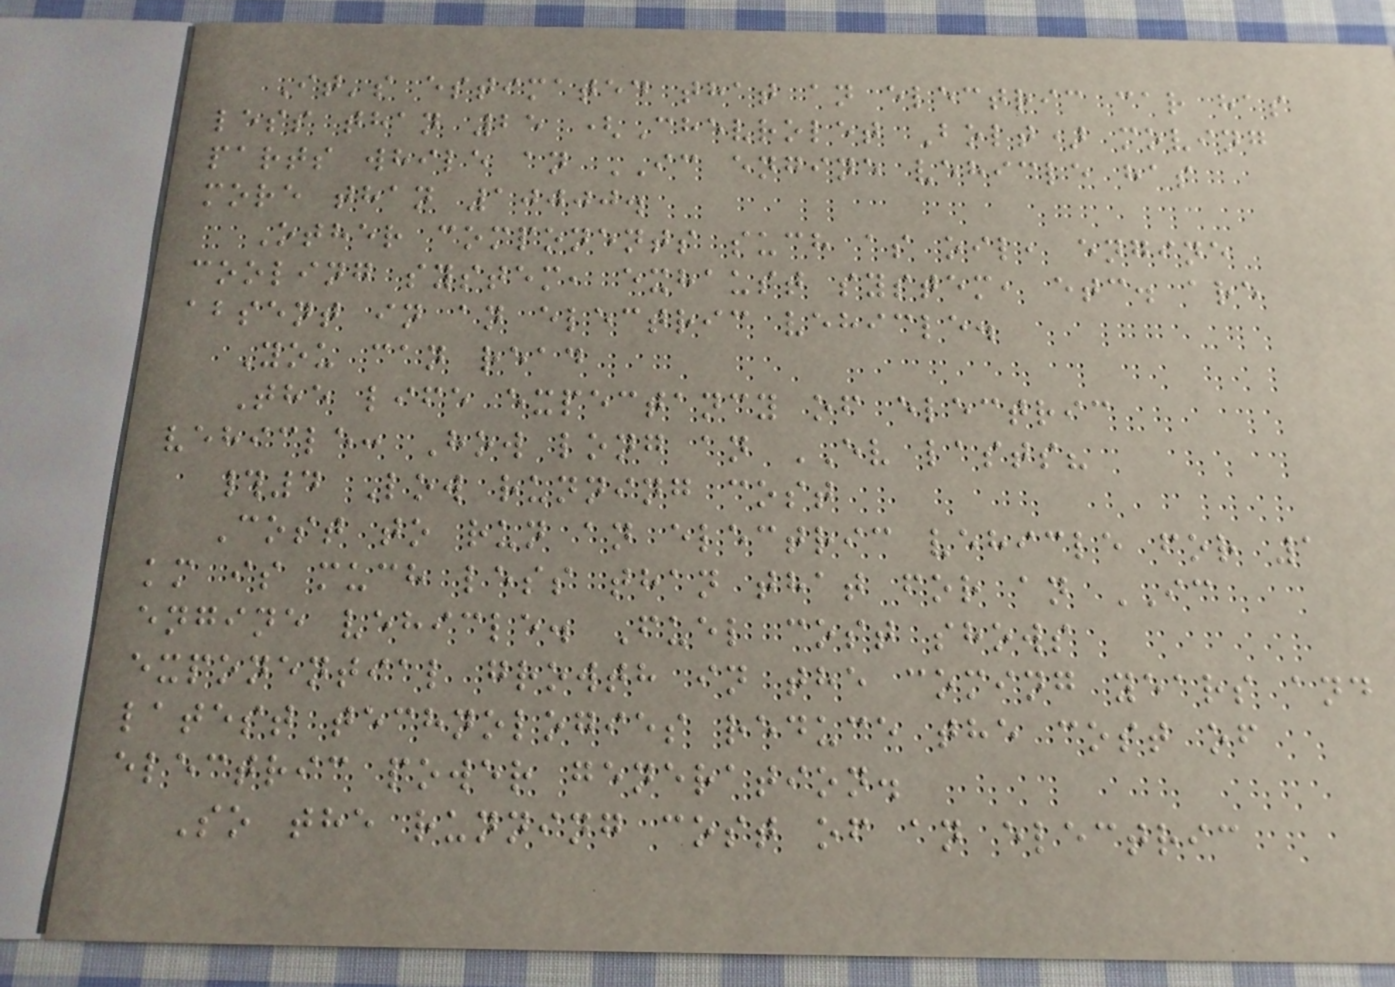It's estimated that an electric car has
less than 25 (Chevrolet Bolt) moving
parts while an IC engine vehicle has
more than 10000.
Other components such as oil, engine
cooling system, exhaust system, etc. are
absent in an electric vehicle.
You can read
The life expectancy of electric
vehicle: How long an EV lasts?
#4 Low running cost
Cost to run an electric vehicle for 1
km is much less than that for an IC
engine vehicle. Fuel cost shows
exponential growth in the coming years and
latest technologies reduce the cost of
electric power generation.
So the running cost of an electric
